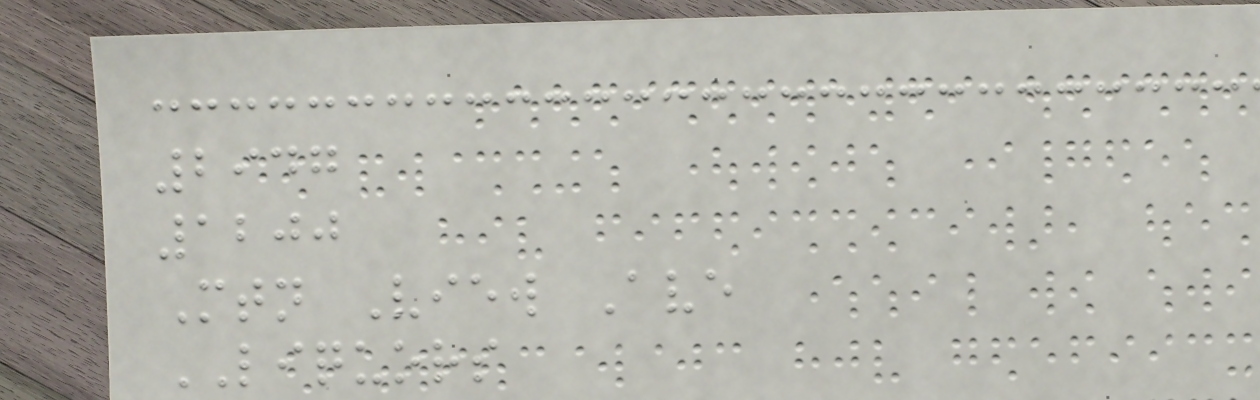2947
1200
Mtn View Ave
LIQUORS
